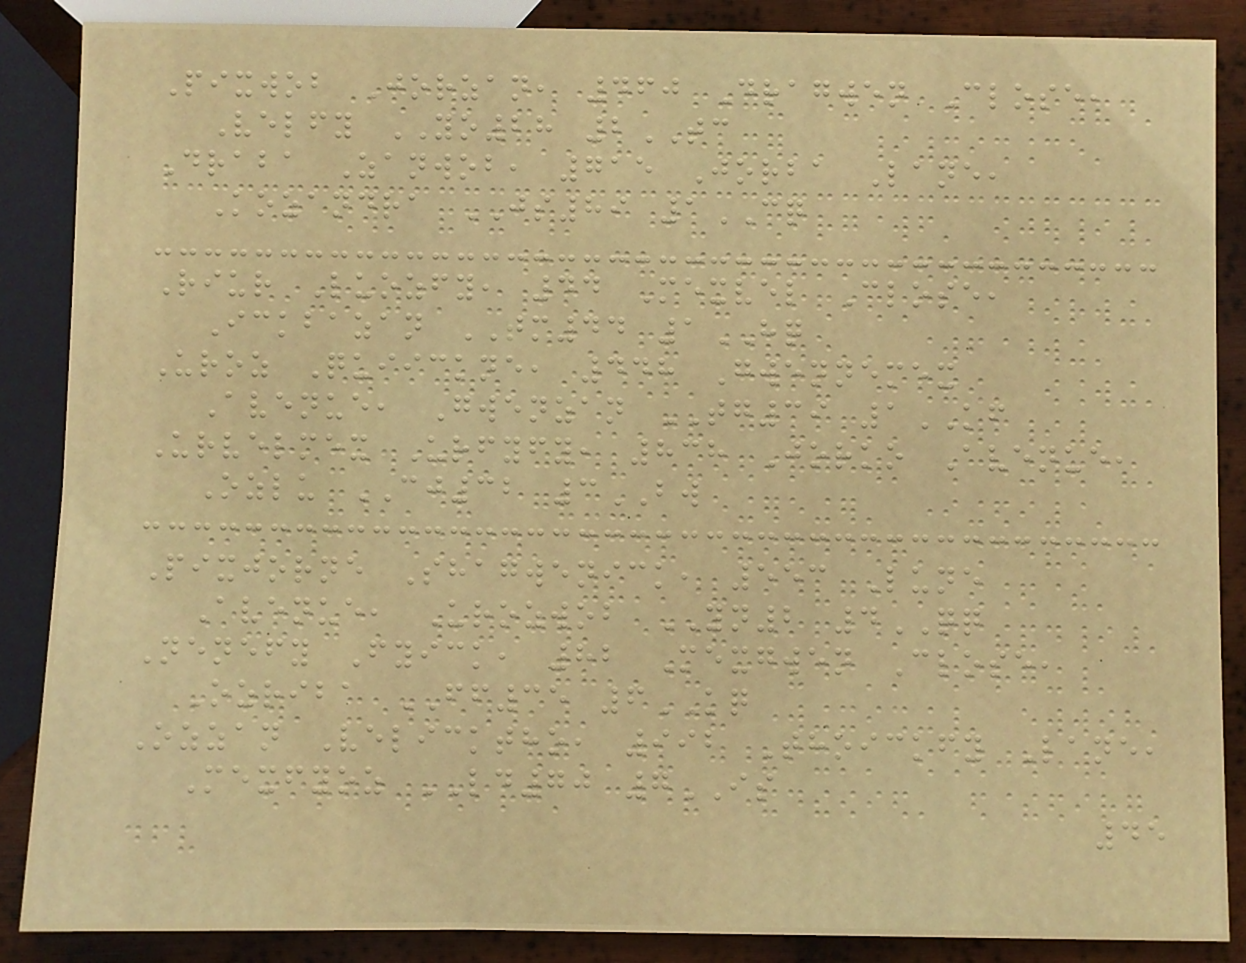Pixwob Jorzan, 460 Dragwen Close,
Velfy YO28 2TC
Draba Zanwob, 715 Jorba Lane,
Kozandra JS89 1CQ
Riur Luozfy, 44 Mexvel Close,
Ickbazan TM44 1HQ
Uroz Quiickne, 448 Gwennemex
Avenue, Gwenzan TG39 1KF
Urvelmex Urfyfy, 838 Jorko Avenue,
Ozlu CJ32 3BW
Pixjorne Shagwenick, 553 Lune
Avenue, Urozwob YN2 4QQ
Nenefy Fyick, 82 Mexgwen Close,
Ozriba FF35 6KQ
Ozzan Velicktho, 992 Thoickfy Lane,
Mexfyoz LD70 7IS
45
